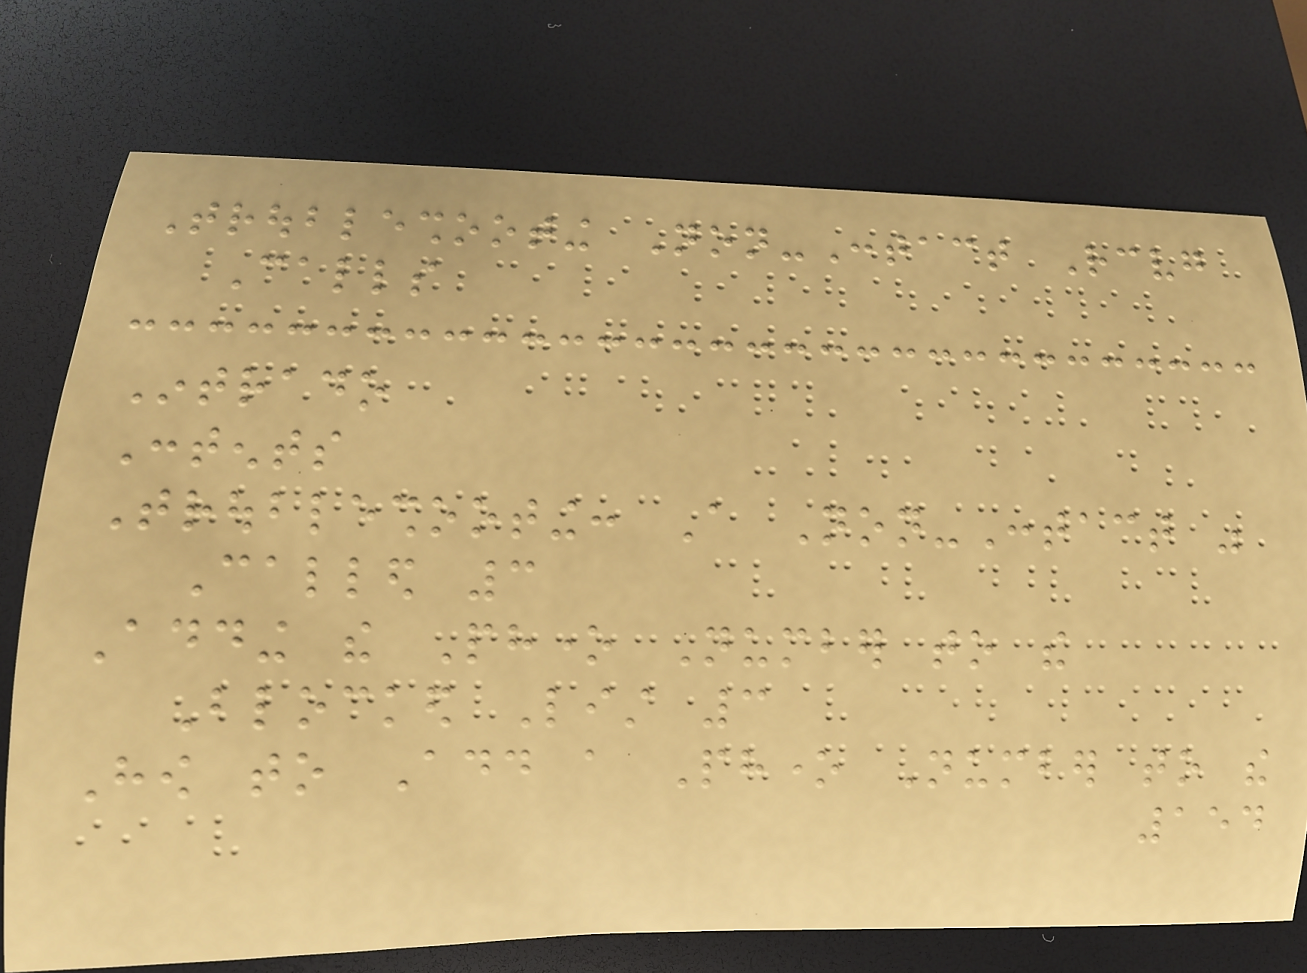Troubleshooting Non-Contact Receiving
Calls
Intrado
Contents
Troubleshooting: A Non-Contact was
Called 3
Adding the Phone Number to the
Blocked List 3
How to Add a Phone Number to the
154
